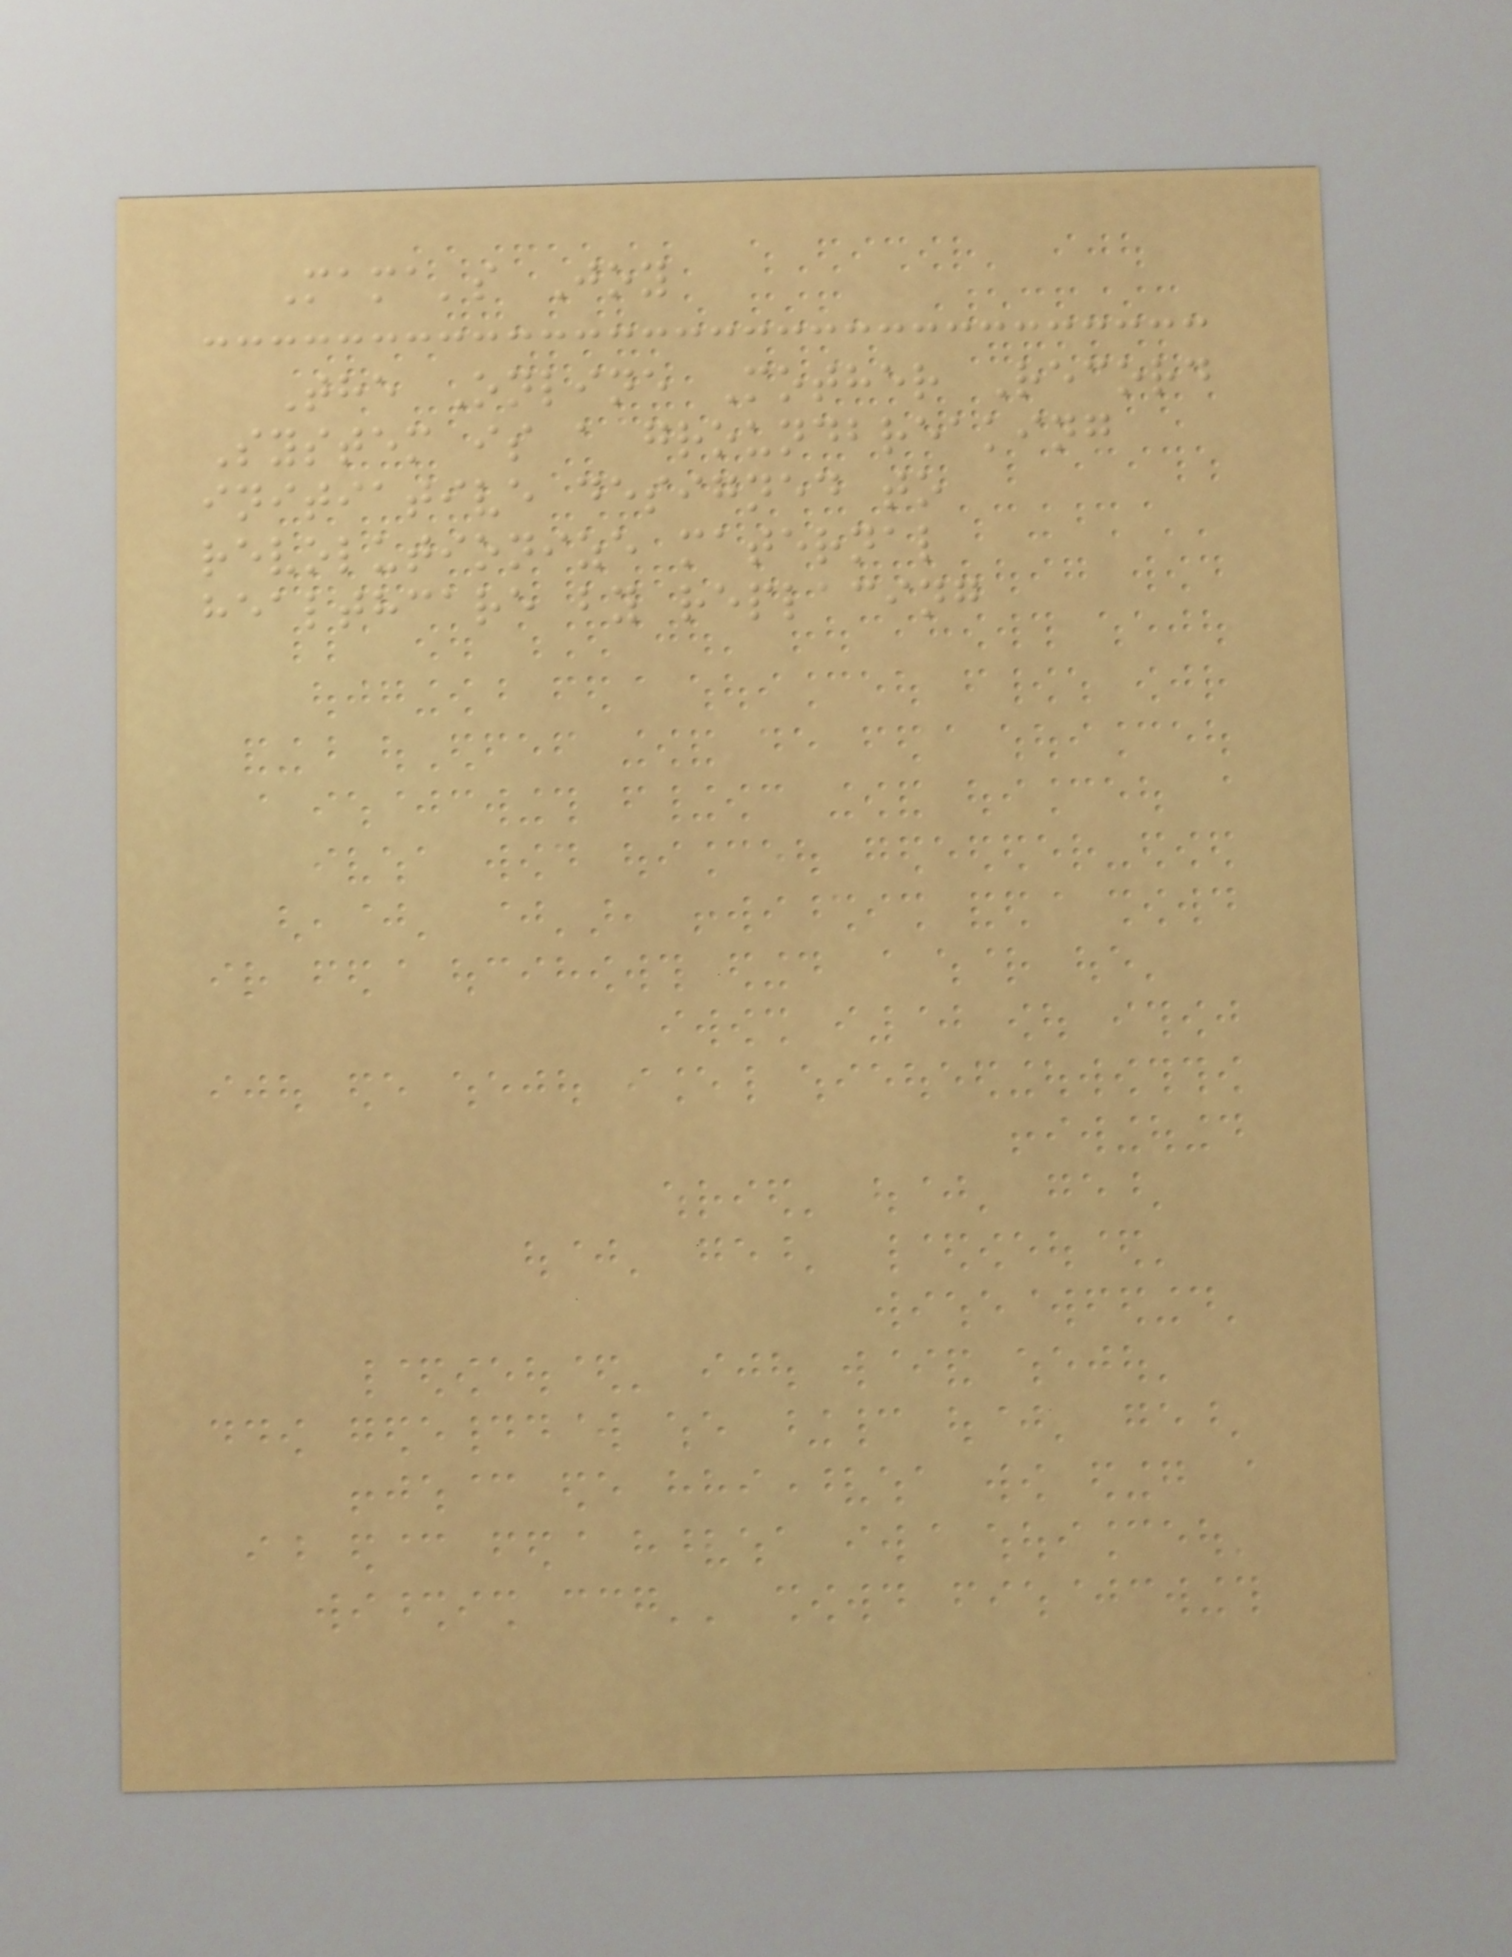Mama's Joy
The Online Mother Record
System is a groundbreaking
initiative designed to
revolutionize maternal
healthcare by replacing
